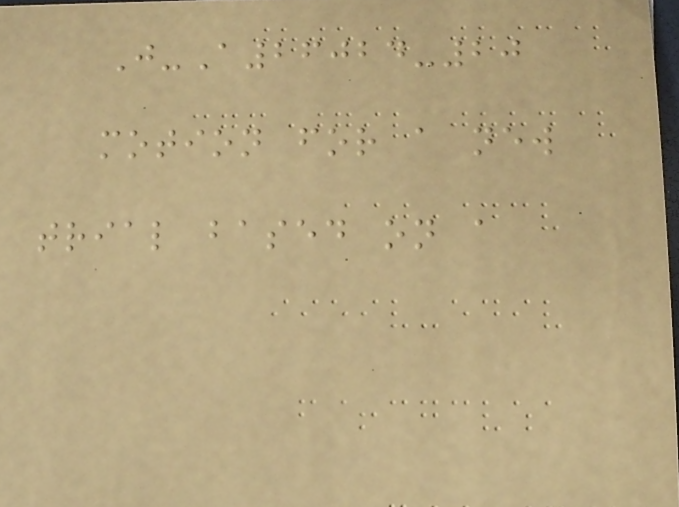J-A26024-20
motion for a new
trial based on a
